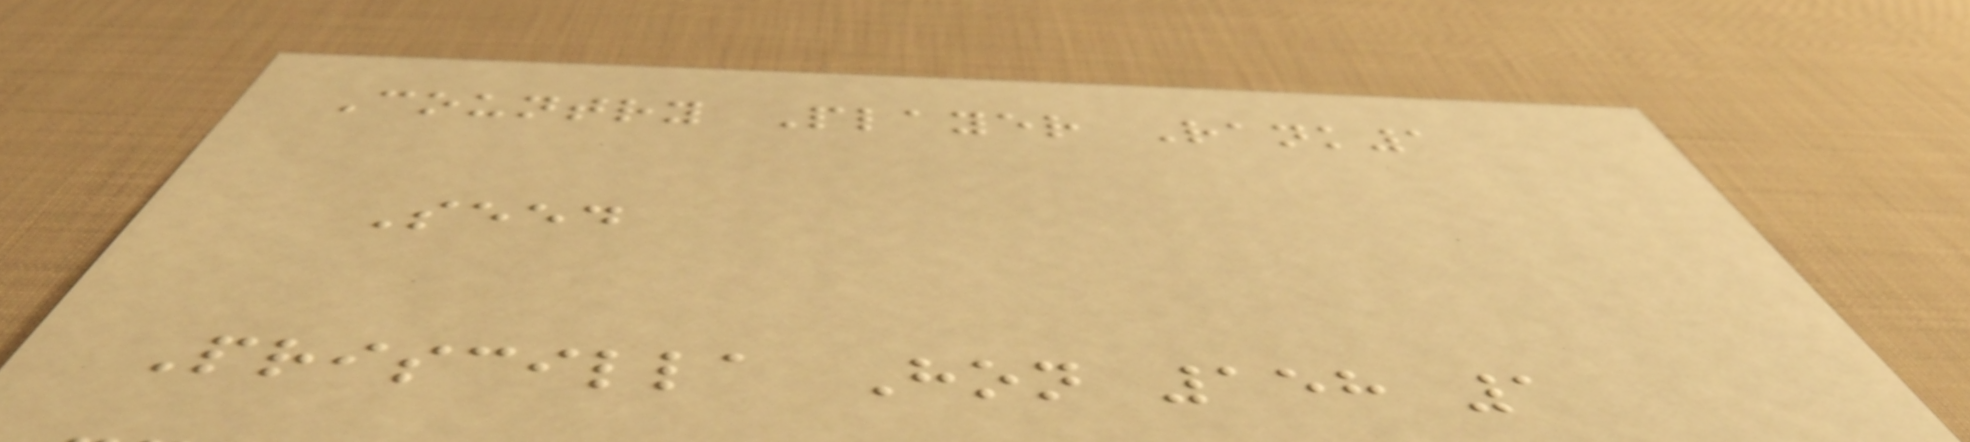Country Player Rank1
Seed
Priscilla Hon 158 1
